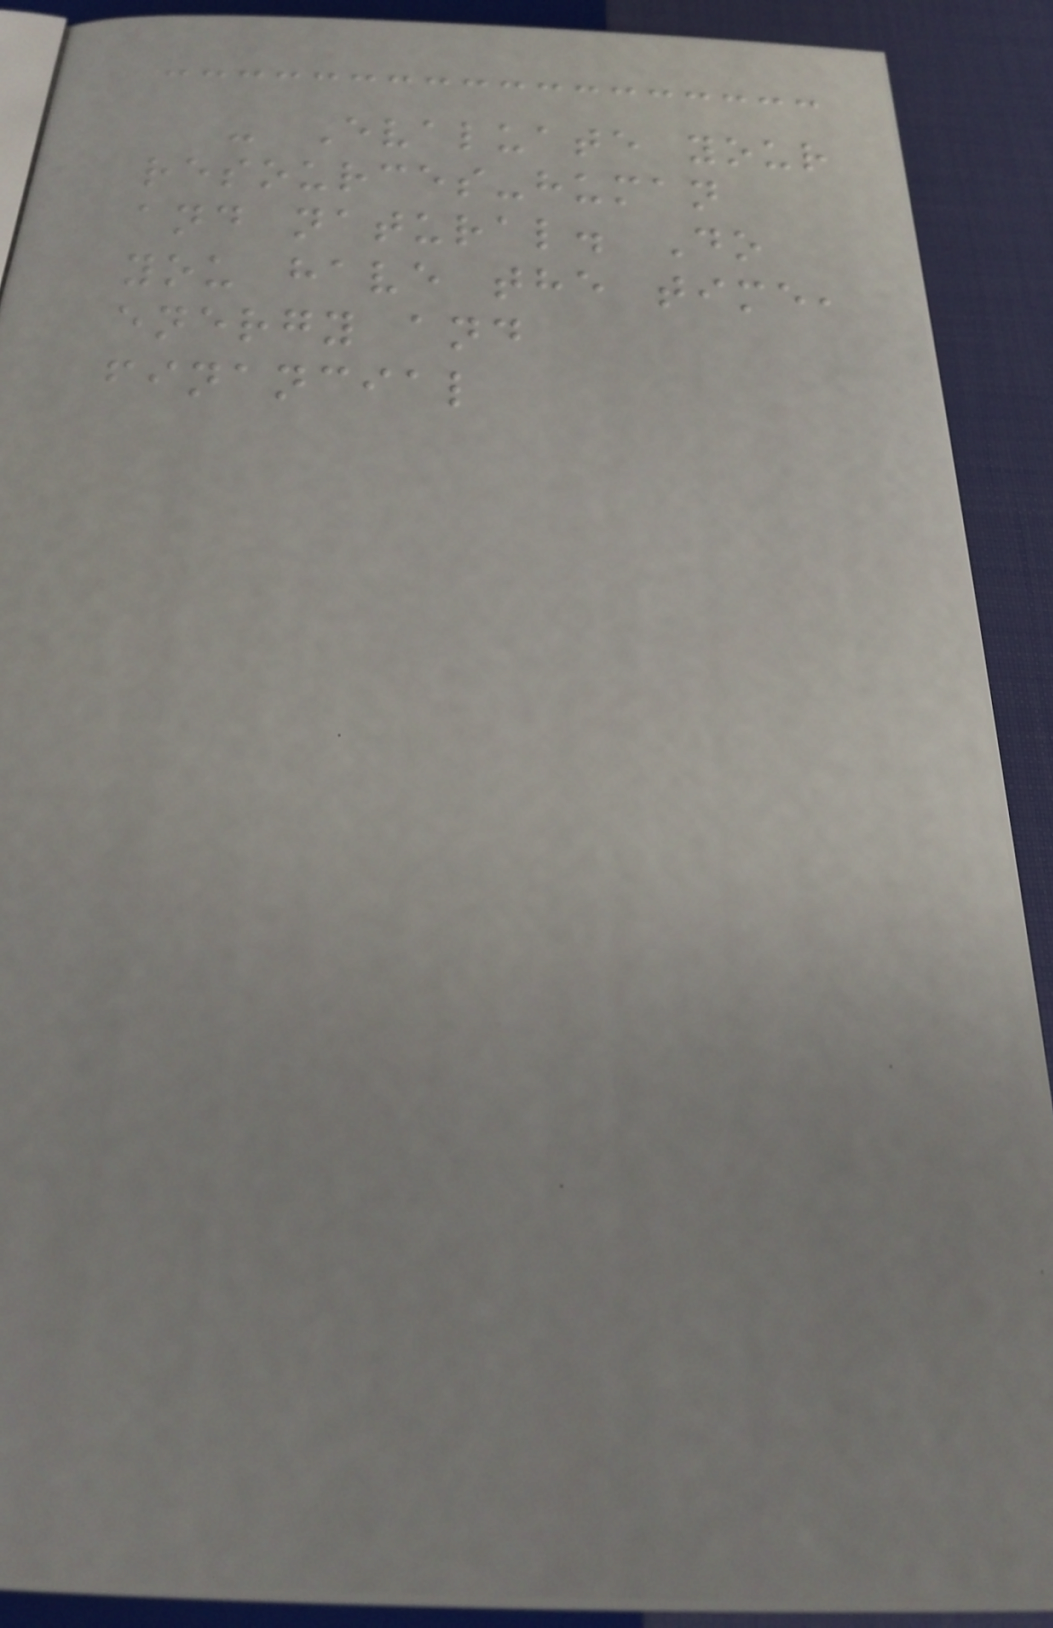- Evaluate your
resources-human
and natural. Do
you have the time,
energy and
financial
